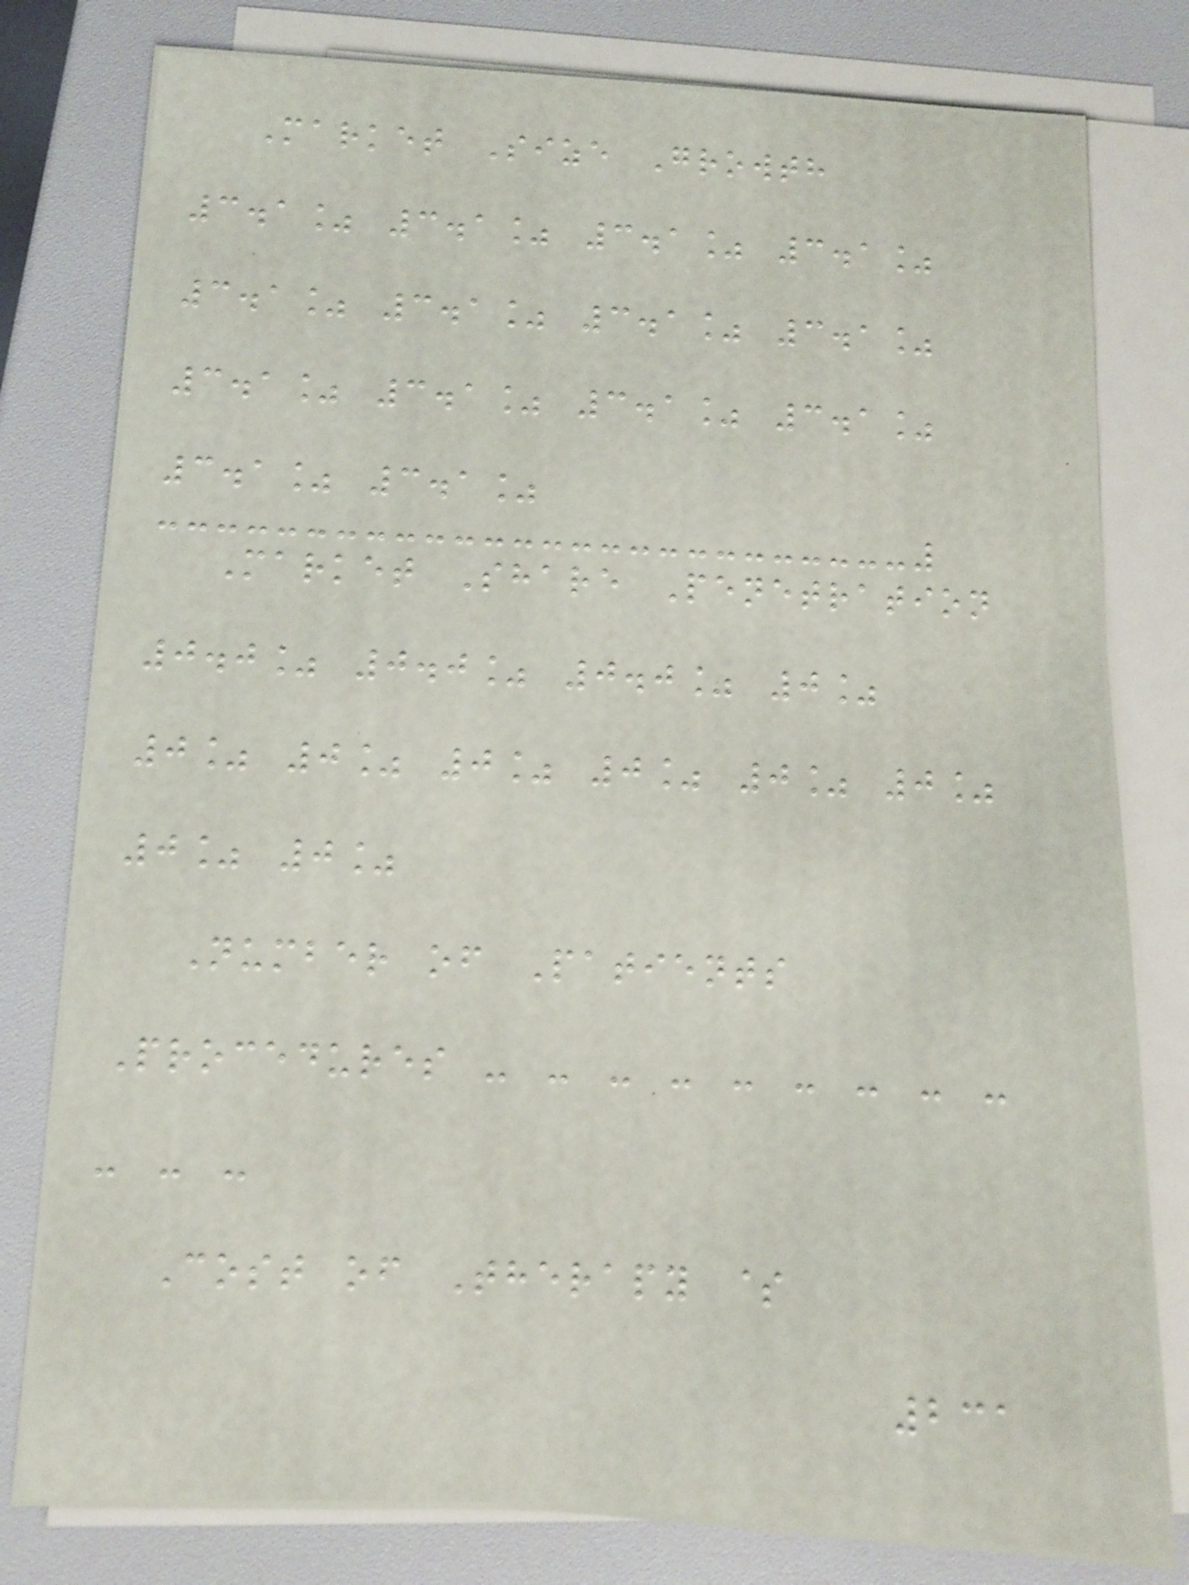Market Size Growth
3.1% 3.1% 3.1% 3.1%
3.1% 3.1% 3.1% 3.1%
3.1% 3.1% 3.1% 3.1%
3.1% 3.1%
Market Share Penetration
0.0% 0.0% 0.0% 0%
0% 0% 0% 0% 0% 0%
0% 0%
Number of Patients
Procedures - - - - - - - - -
- - -
Cost of Therapy $
231
